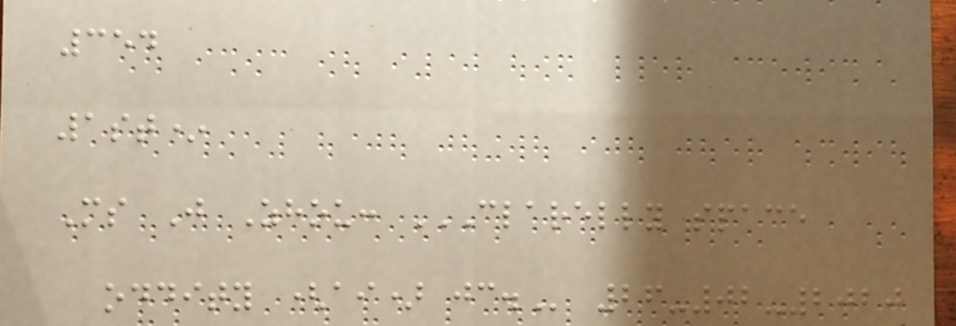354
1st*
Ms J Zhou: CLARELLY SPACE
ODDITY (AI) JC. 26-02-2020
